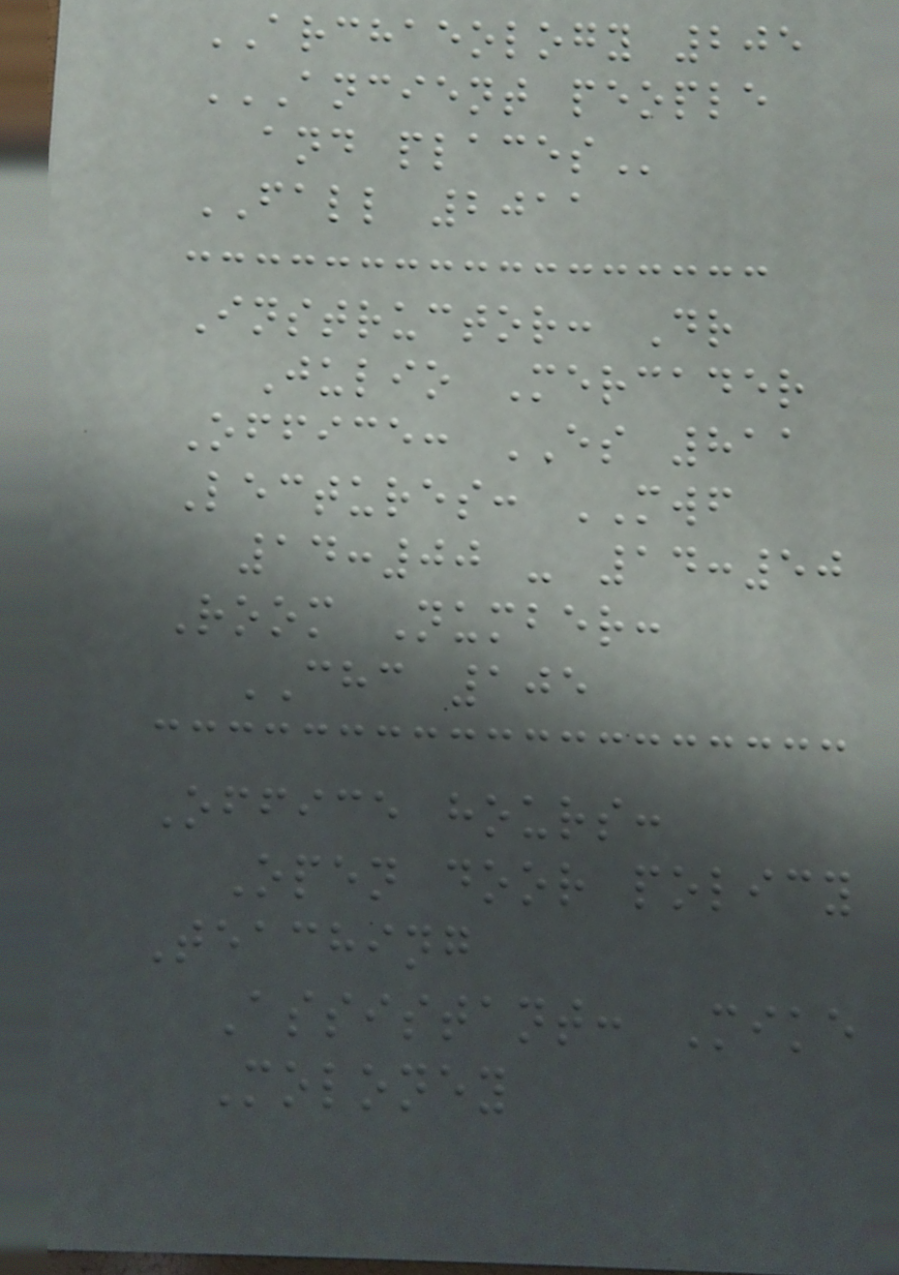ARCHAEOLOGY 205
ANCIENT PEOPLE
AND PLACES
FALL 2011
Instructor: Dr
Julio Mercader
Office: ES 811
Lectures: MWF
14:00 - 14:50
Room Number:
CHC 105
Office hours:
Open door policy
Teaching
Assistant: Mike
Moloney
